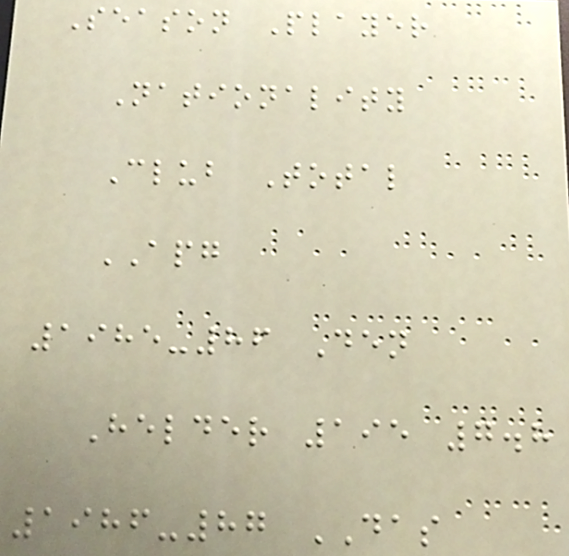Season Player
Nationality
Club Total
APG
1985-86 Den
Helder 195 7.8
1986-87 DAS
